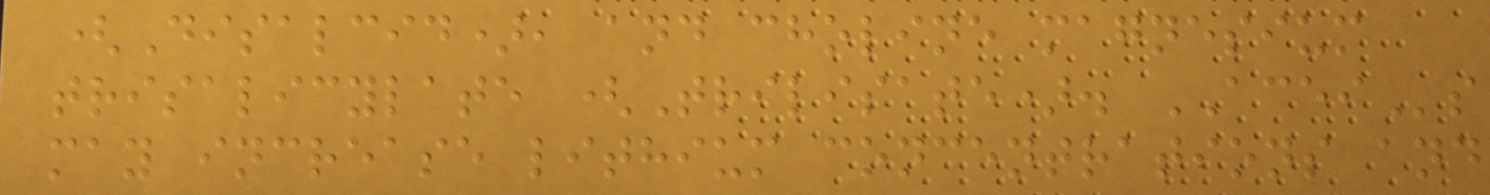(Disalcid), and choline magnesium
trisalicylate (Trilisate). ACEIs
may increase lithium concentrations and
